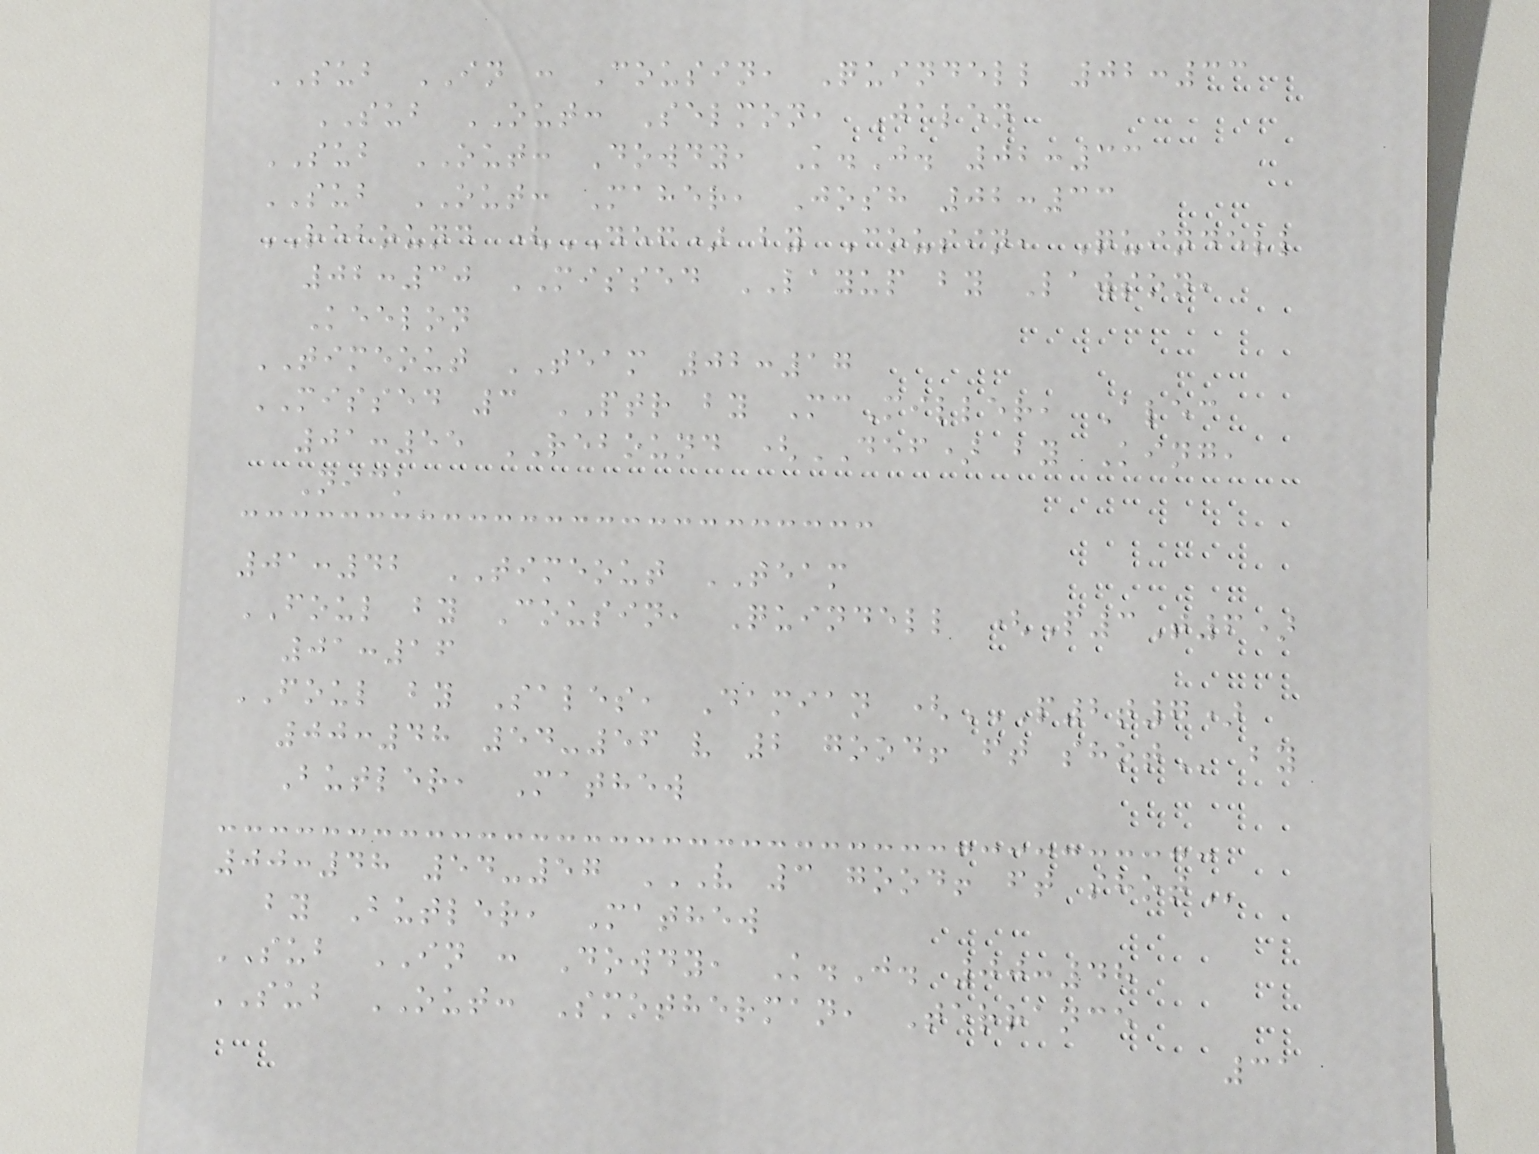SUB IN : Cousin, Quindell 02:33
SUB OUT: Selmon, Jalen
SUB OUT: Dowdy, K.J. 02:33
SUB OUT: Maher, Josh 02:33
REBOUND (DEF) by Cousin, Quindell
02:30 MISSED LAYUP by Lawson,
Keelon
TIMEOUT TEAM 02:17
MISSED 3 PTR by McMiller, Alec
01:55 REBOUND (DEF) by King,
Nick
01:42 TIMEOUT TEAM
FOUL by Cousin, Quindell (P3T6)
01:16
FOUL by Sales, Damian (P2T7)
00:48 54-56 V 2 GOOD! FT SHOT by
Butler, Mathew
00:48 54-57 V 3 GOOD! FT SHOT
by Butler, Mathew
SUB IN : Dowdy, K.J. 00:48
SUB OUT: Smotherman, Terrance
31
